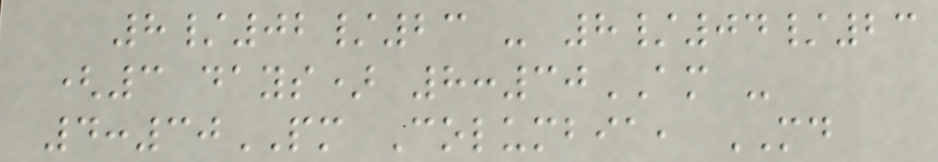8/02/23 - 8/04/23
(3 days) 8:30AM -
4:30PM Columbia, MD
